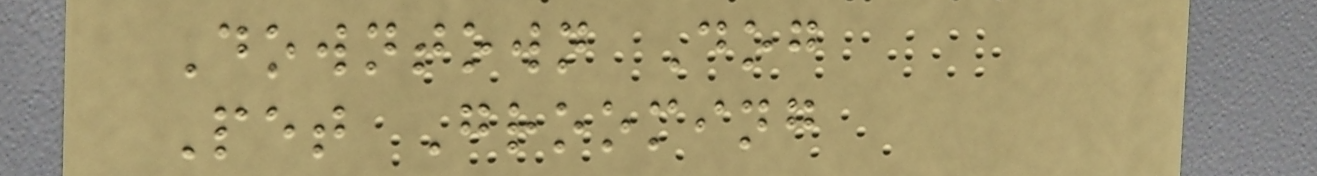Downtown Dog
Pet Grooming
